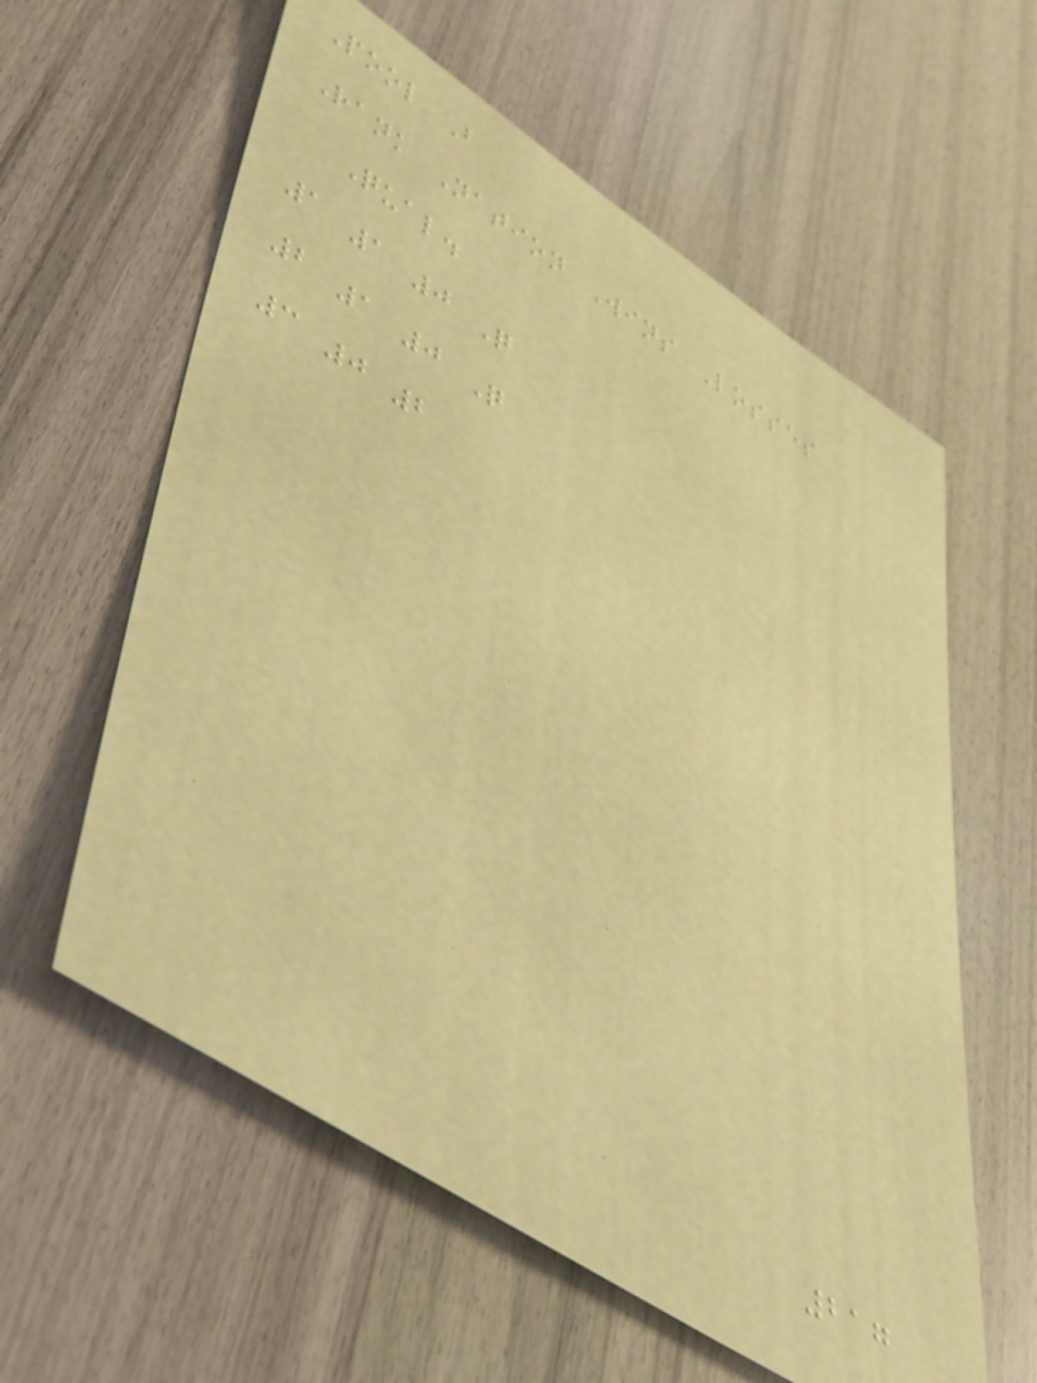Pool B
Rank Nation Wins Losses
Qual.
1 1 0 Q
2 1 0 Q
3 0 2
217
